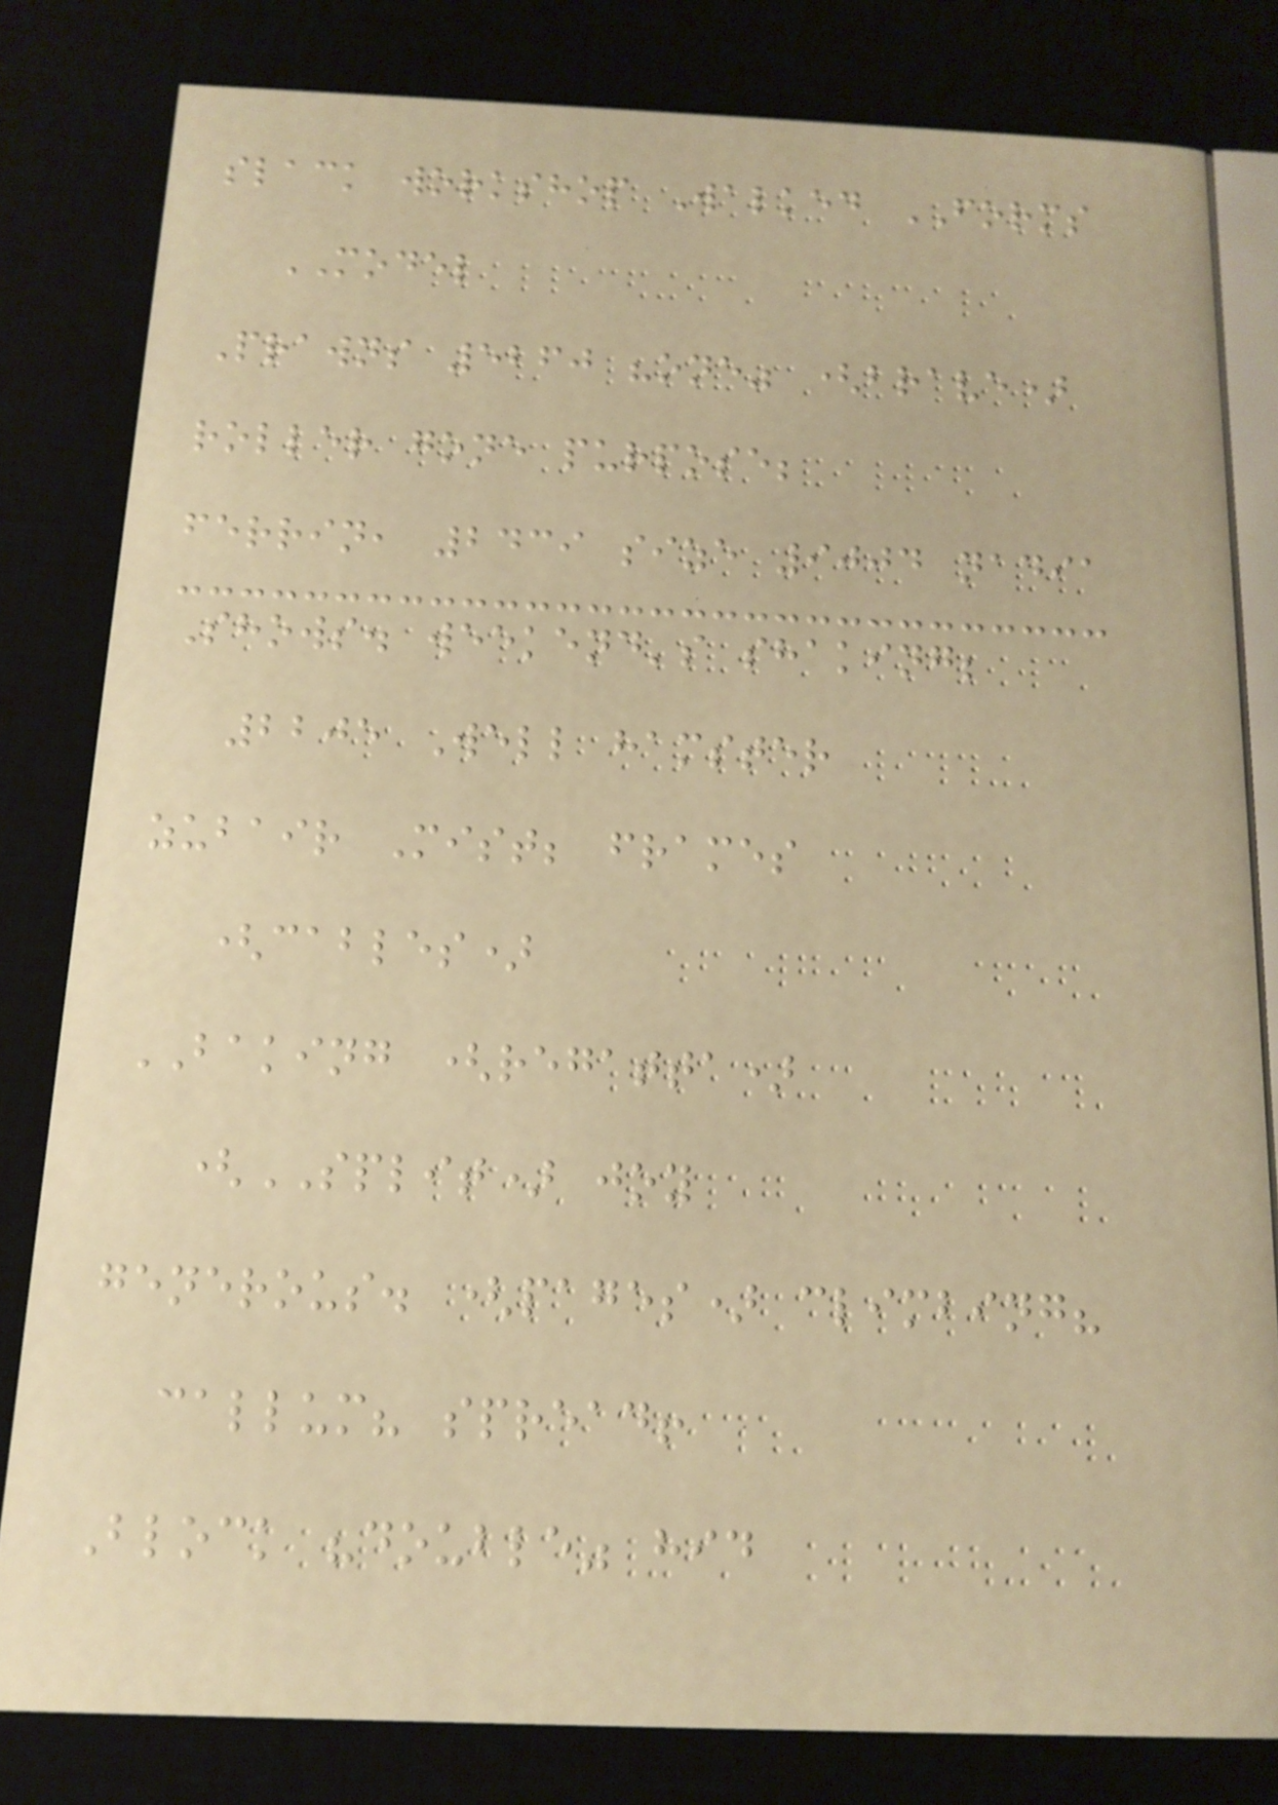slack workshop Walked FORMS
MODEL
Prawns 5260 "one" (brave)
roller gone purpose;
ferrin, 2439 size 9004 nadia
Shows. weekend's shaking;
2205 Well hamster
zubair Mist; frames
(cables)
BAKING (regatta)
(SPLIT) joy
generous. (pages) climbing?
callum? spread!
Block "double" hid
